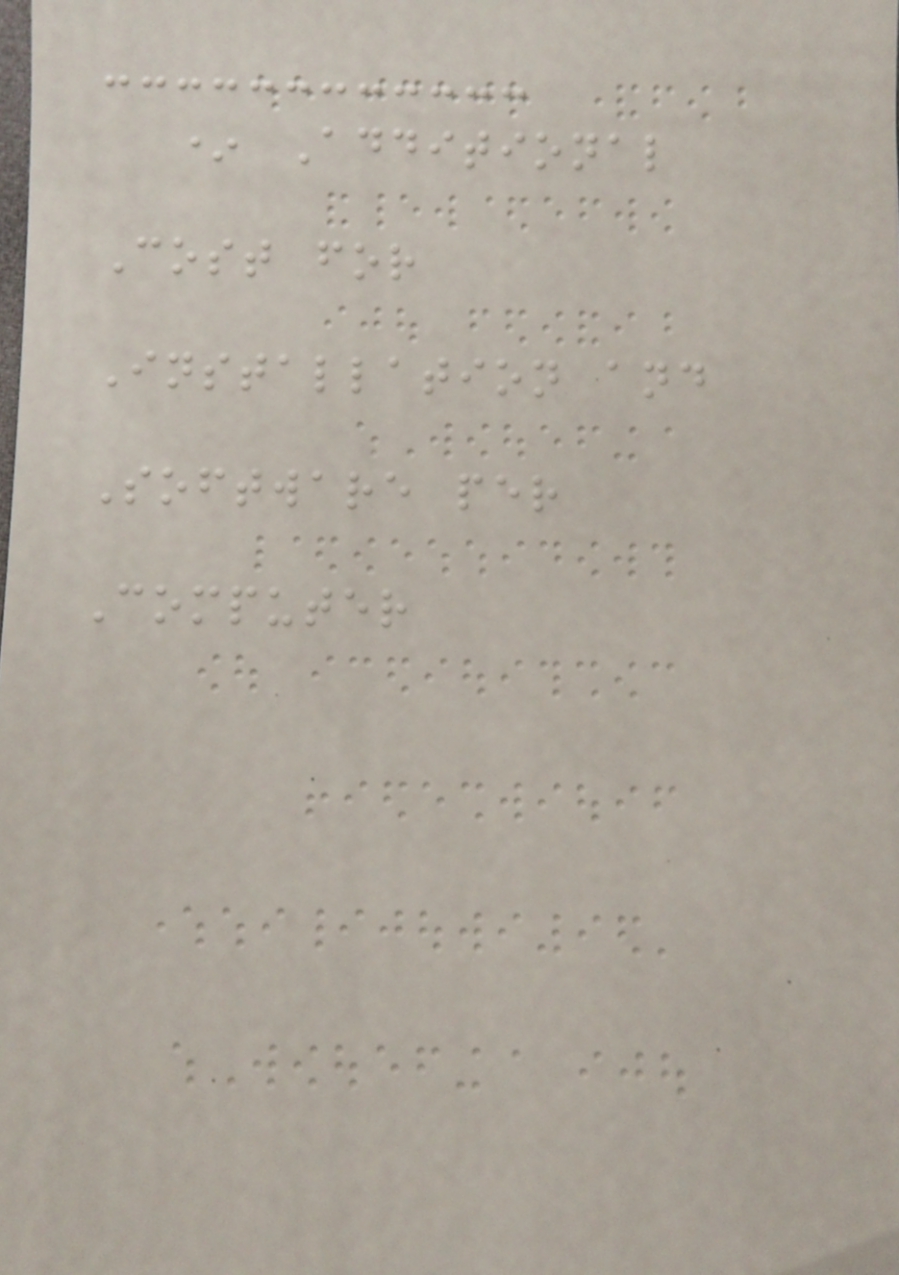* Additional
Cost for
Installation and
Software per
Computer
